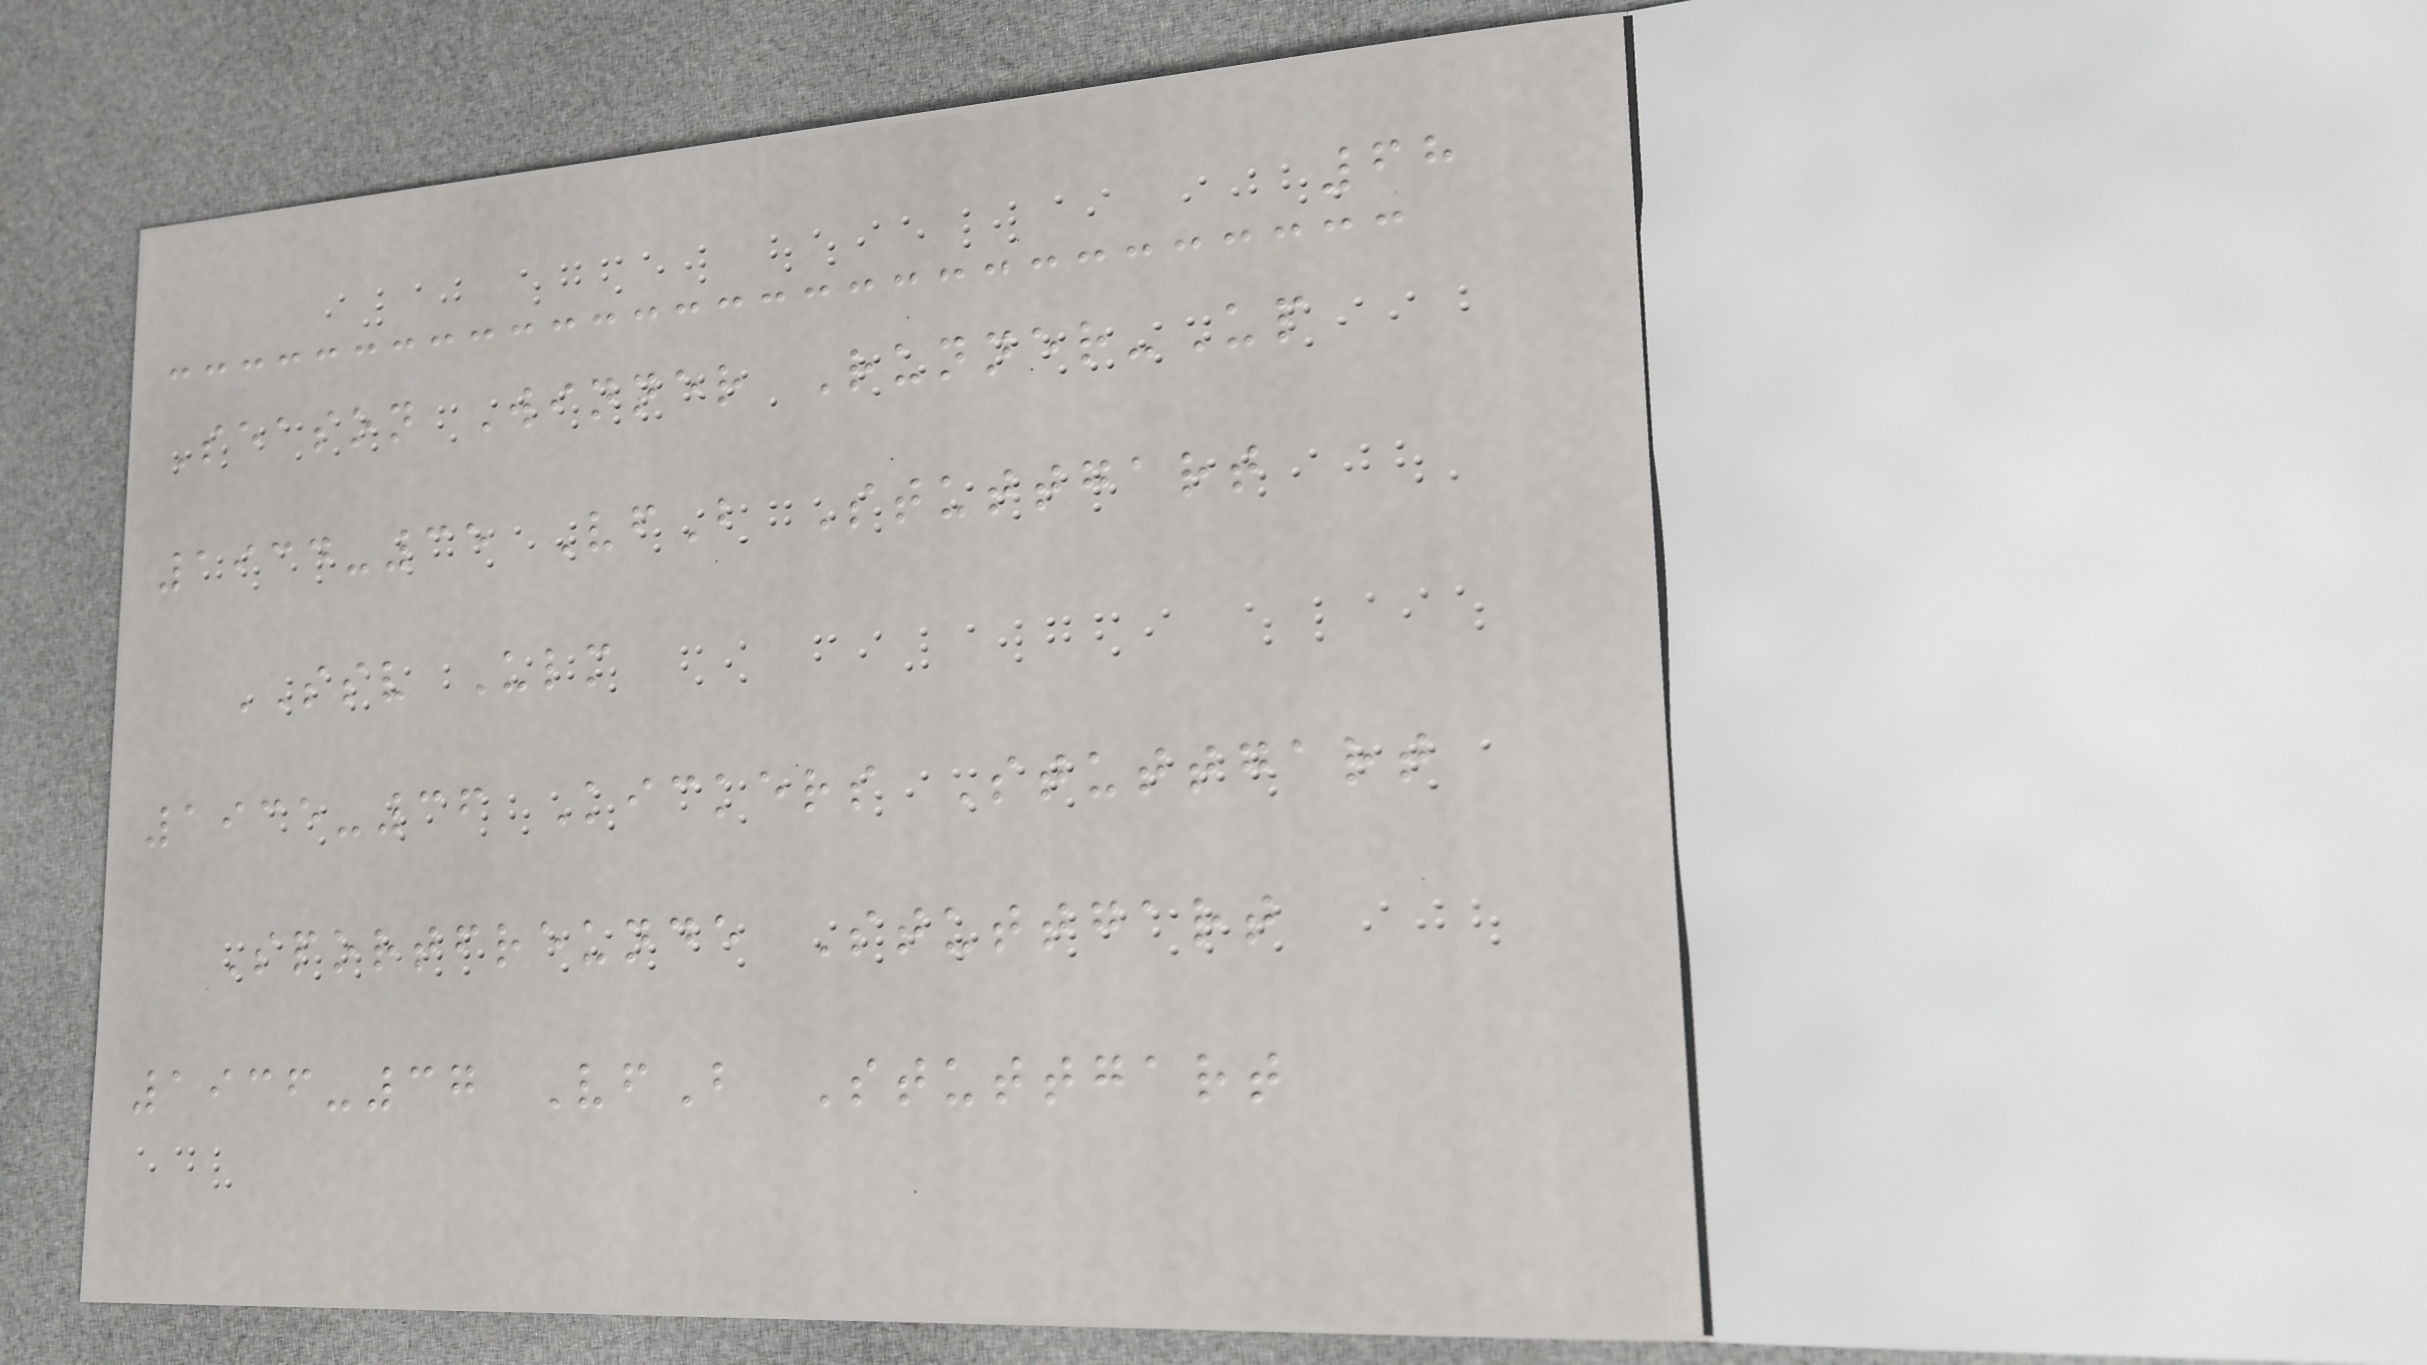68
Season Winner Runner-Up
1934-35 VfB Stuttgart
SSV Ulm
1935-36 Kickers Stuttgart
Sportfreunde Stuttgart
1936-37 VfB Stuttgart
